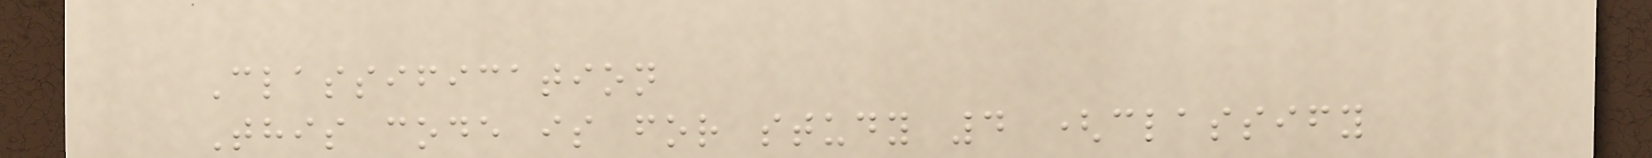Classification
This code is for study 4 (classify
